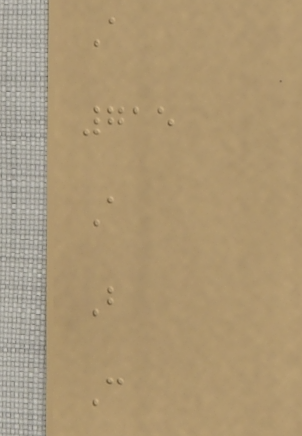A
715
A
B
C
